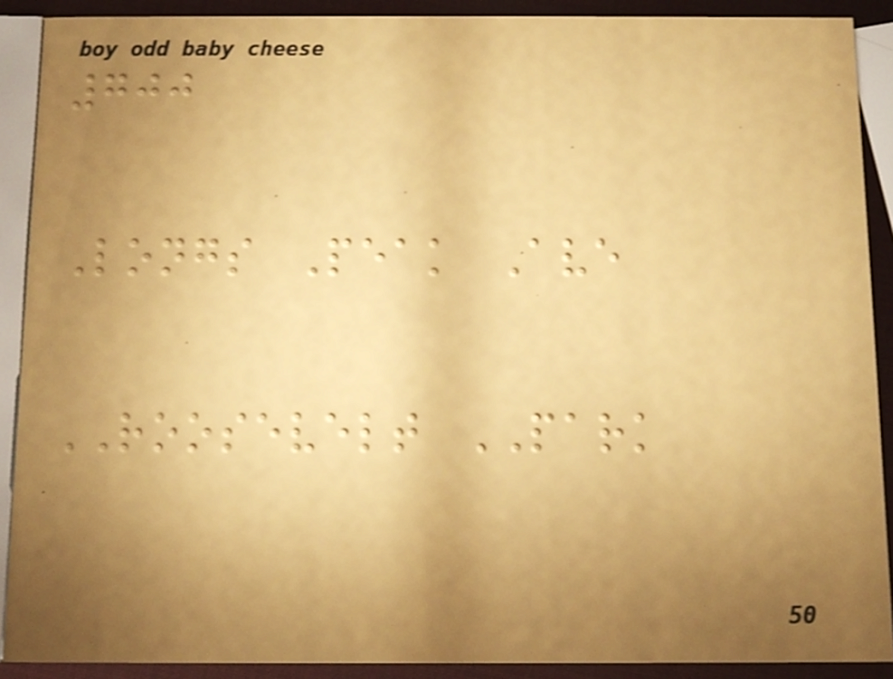700
Longs Peak Ave
ROOSEVELT PARK
